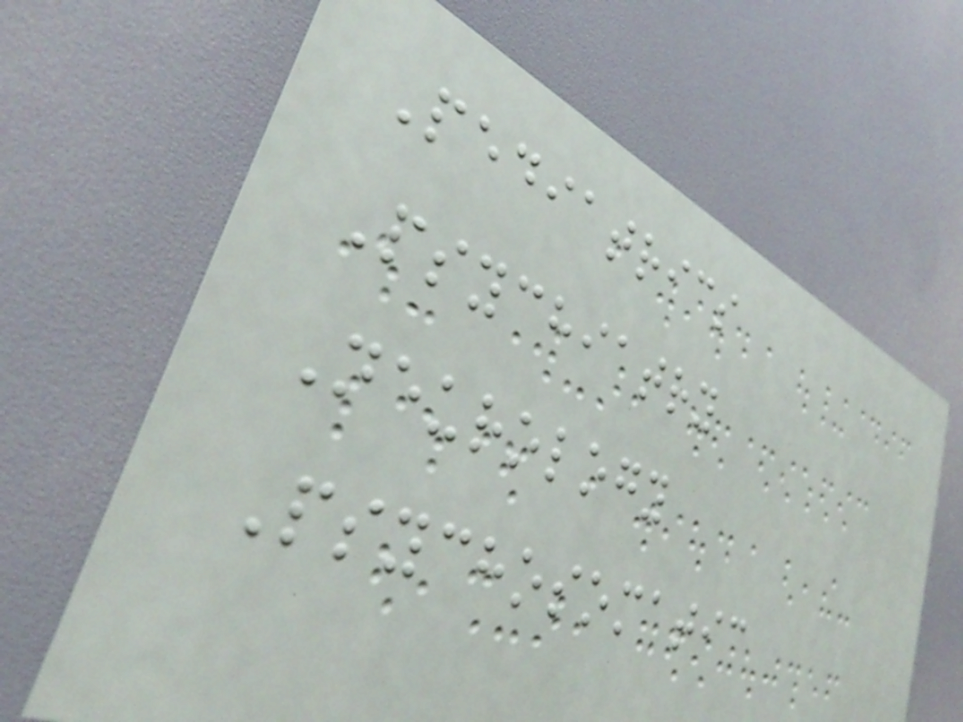Pediatrics
Psychiatry
Neurology
Psychosomatic
